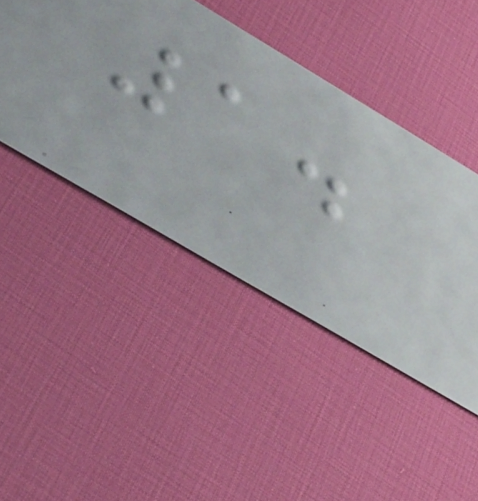1.
